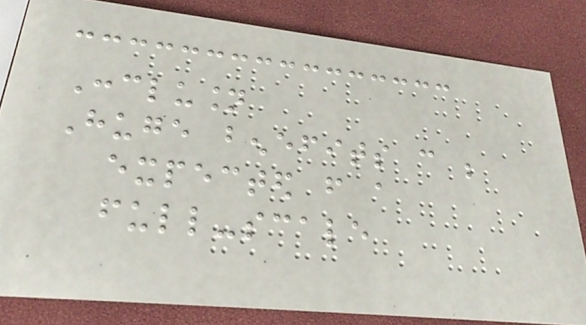Conclusion
Huge benefits can be
expected from a
full-scale
